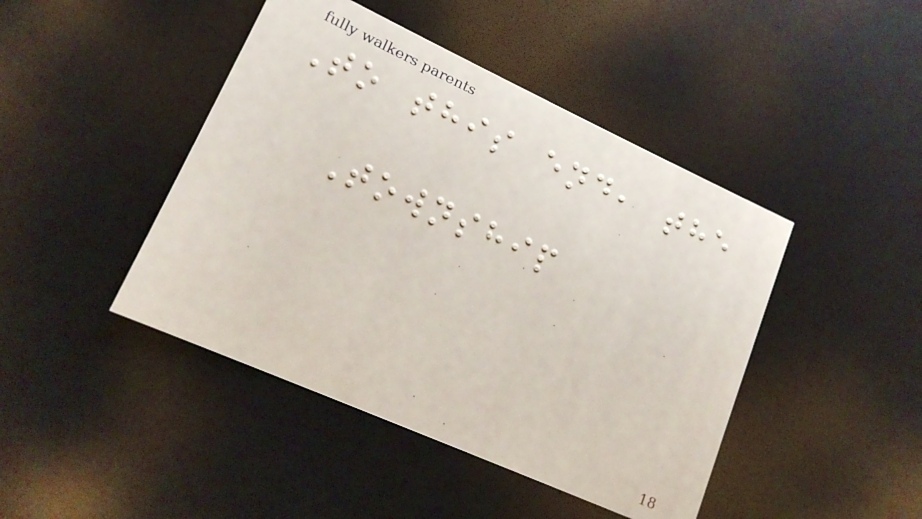To this end, the
Township
